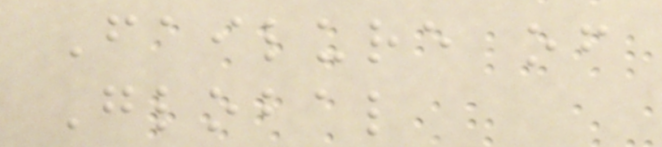Failure of
Global
